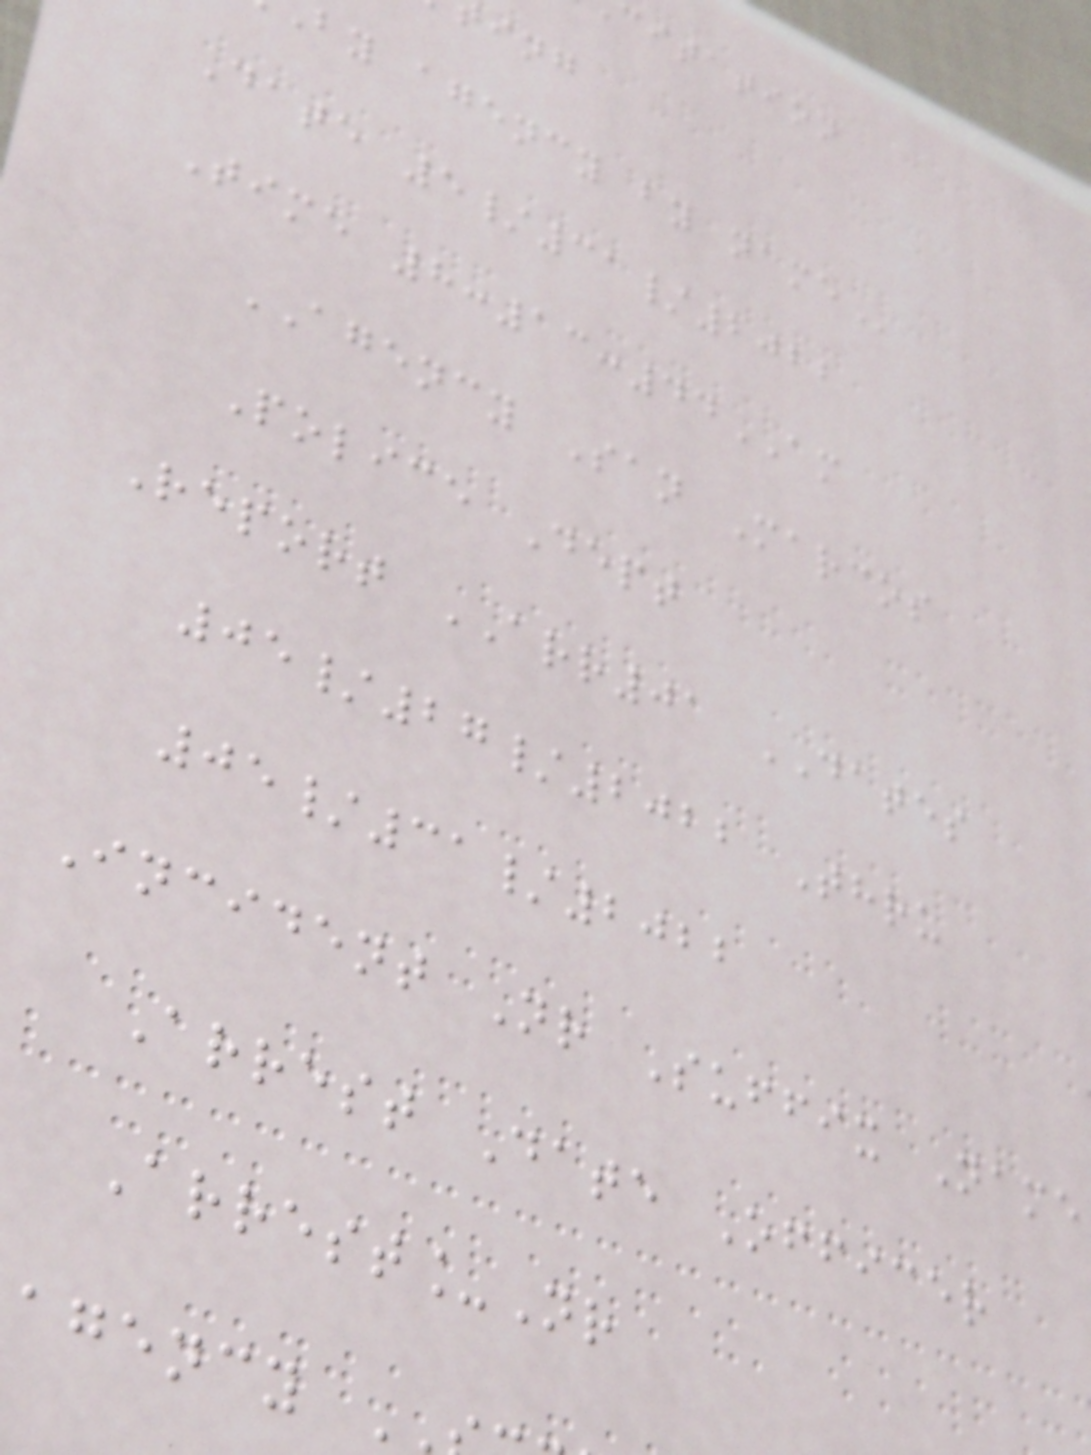citation
by agency by
Date 5/31/2022
Time 8:13:44AM
AGENCY San Marcos
Police Dept
Report ARR01 DATES
05/27/2022 Thru
05/31/2022
Incident Nr Suffix Name
Arrest Date Officer
Arrest_Nr
